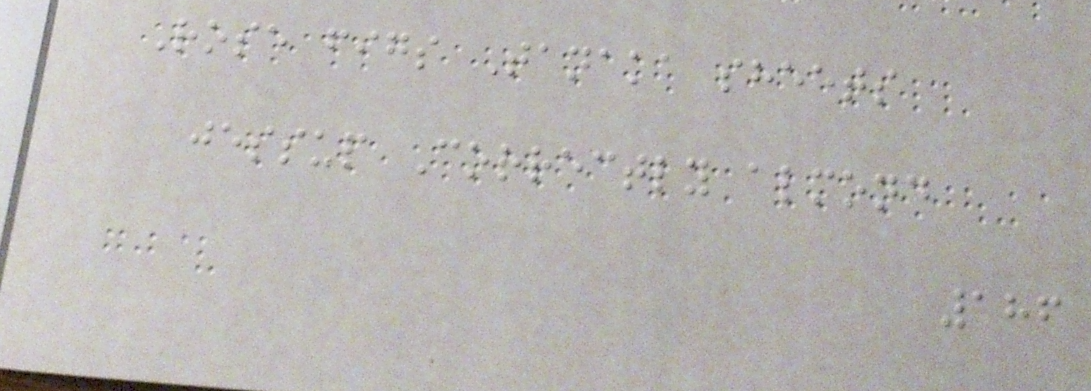Rose figs Tanaka sheets
jessup Correctly almond
186
